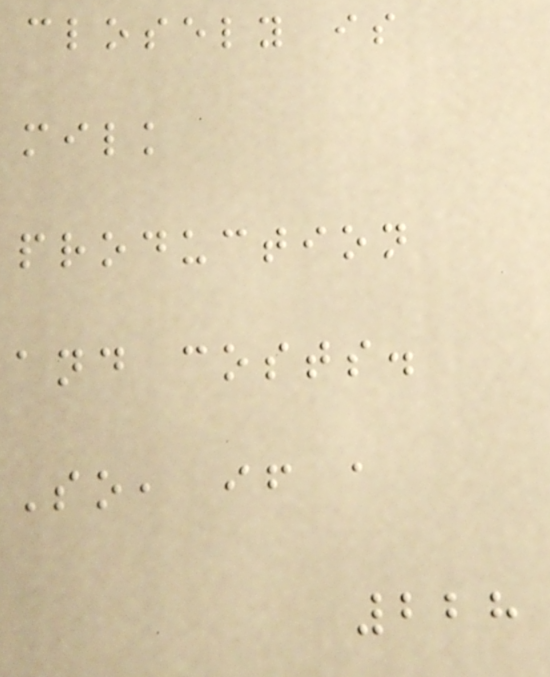closely is
milk
production
and costs.
So, if a
228
